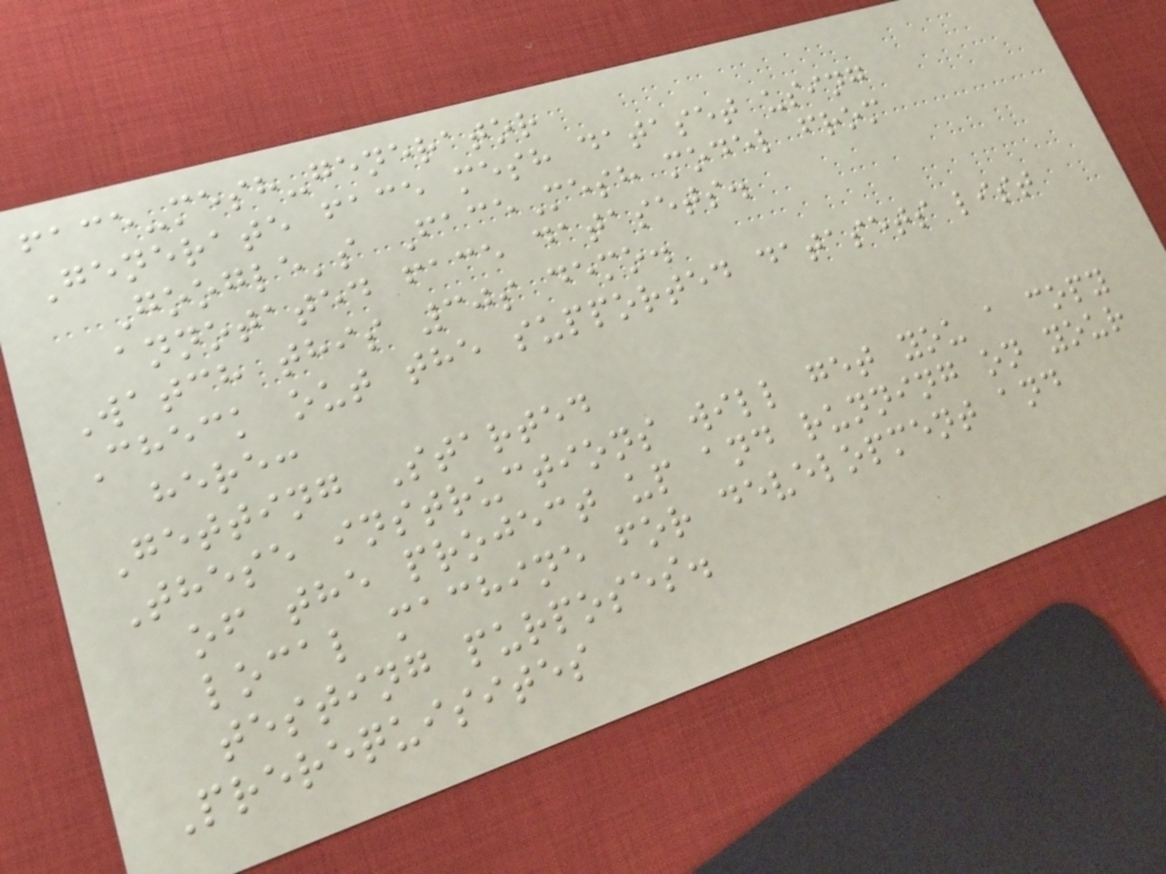face-mesh-generator
Generate face mesh dataset using
Google's FaceMesh model from
annotated face datasets.
Watch this 30s demo.
Check out the supported datasets list
here:
Getting Started
These instructions will get you a copy
of the project up and running on your
local machine for development and
testing purposes.
Prerequisites
